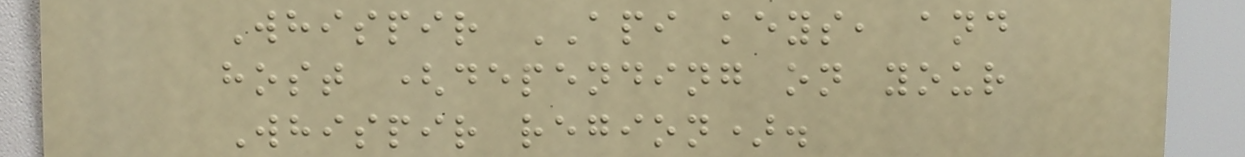Whispir API keys, and
host (depending on your
Whispir region).
